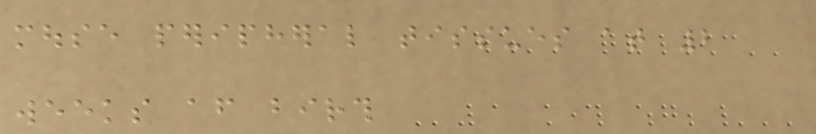mouse peripheral tissues at 2
weeks after birth
